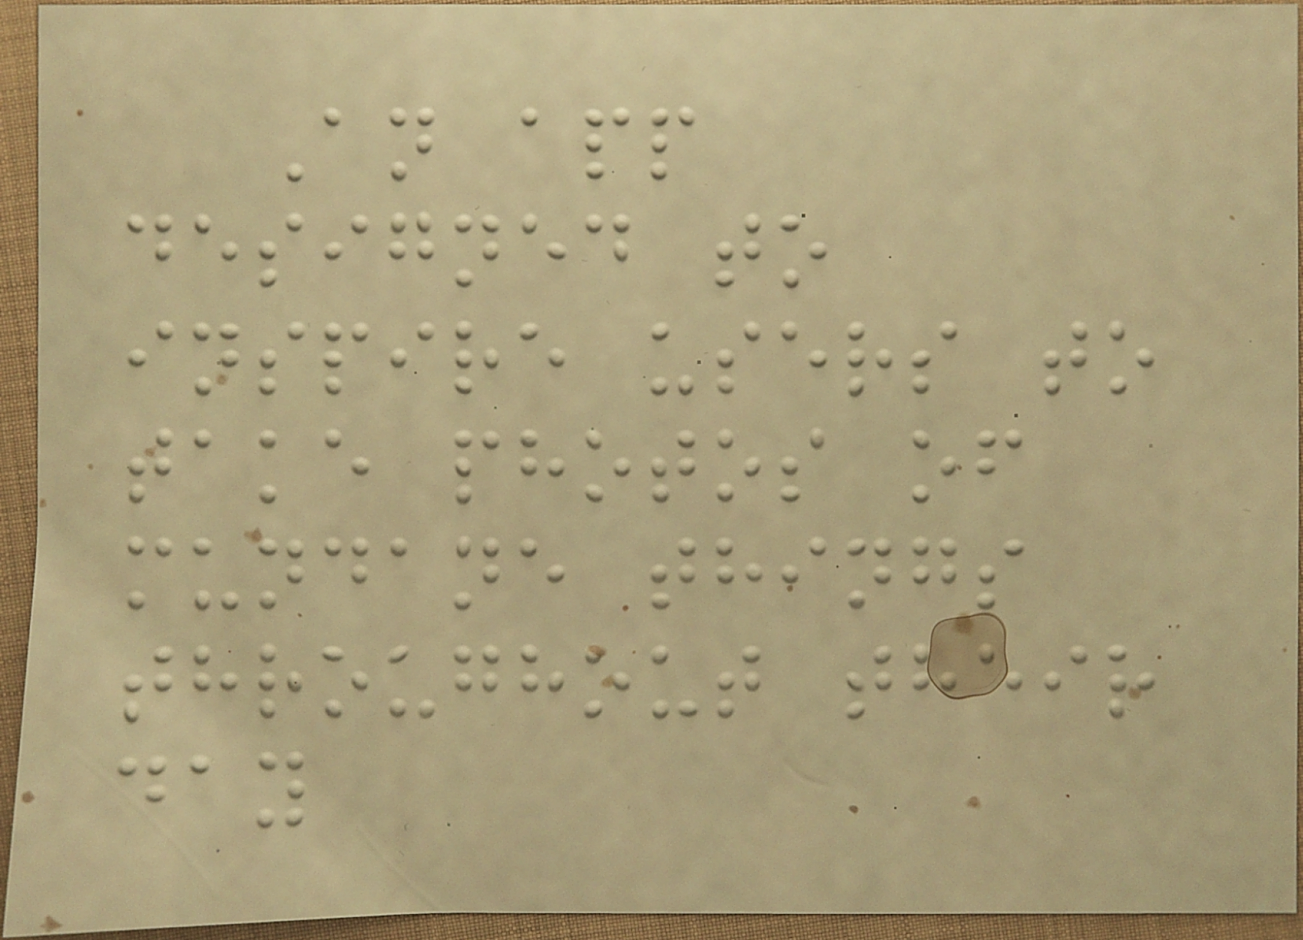An app
designed to
inspire users to
take photos of
mundane things
throughout their
day
